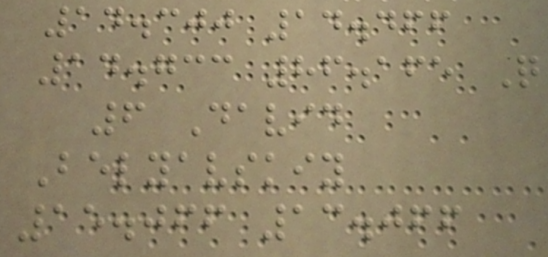14.300 14.466
14.733 86.165 Q
6 David
Belyavskiy
15.066 13.066
